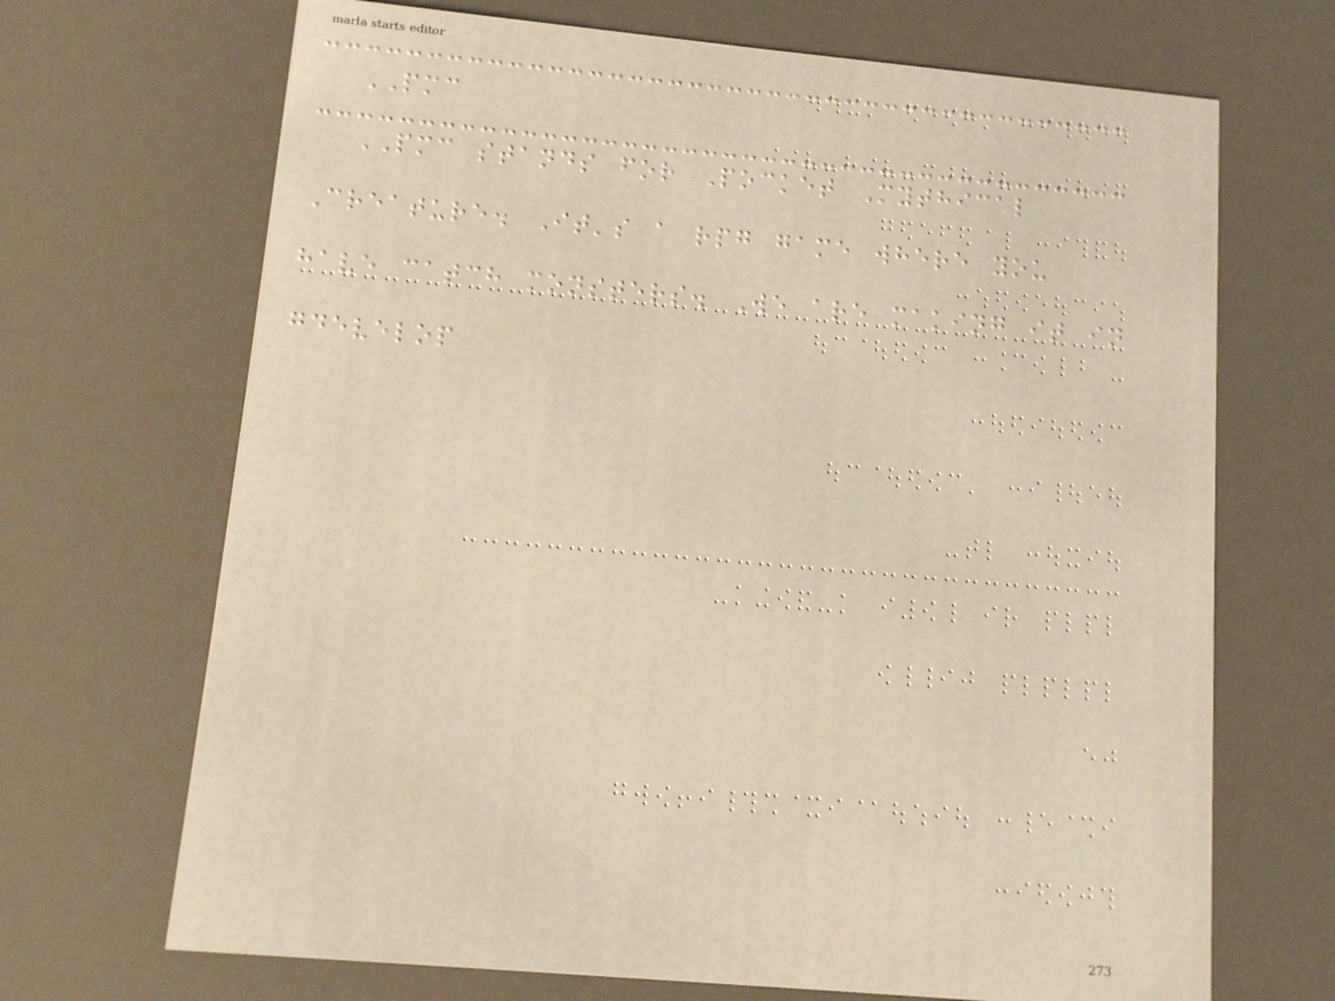PMC
PMC stands for Pocket Mythical
Creature. It's a rpg game where you
have catch monsters. We are making it in
gdevelop
